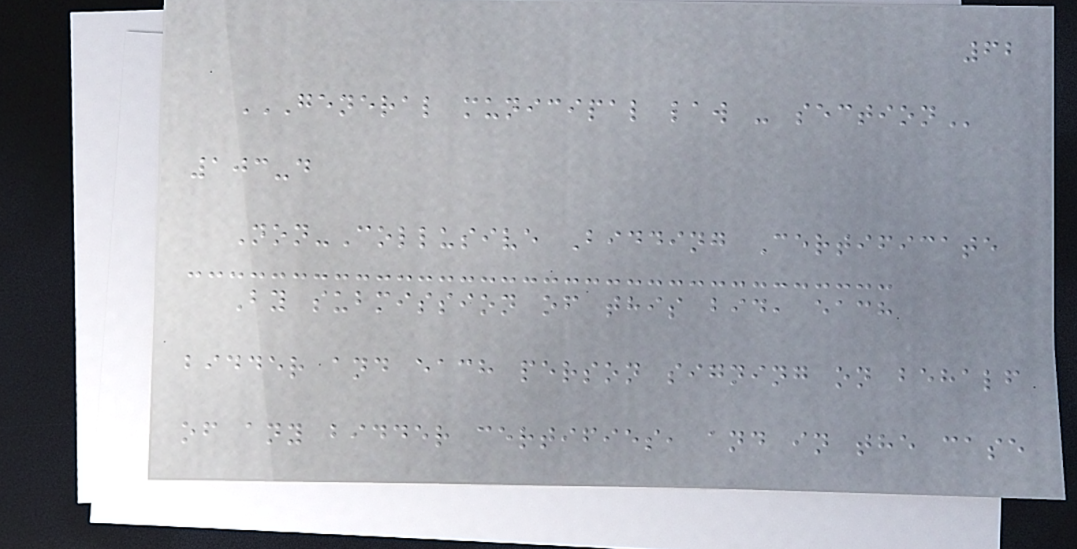62
GENERAL MUNICIPAL LAW - SECTION
103-d
Non-Collusive Bidding Certificate
By submission of this bid, each
bidder and each person signing on behalf
of any bidder certifies, and in the case
